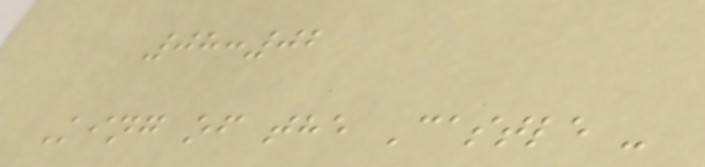08:02
King of the Castle -
